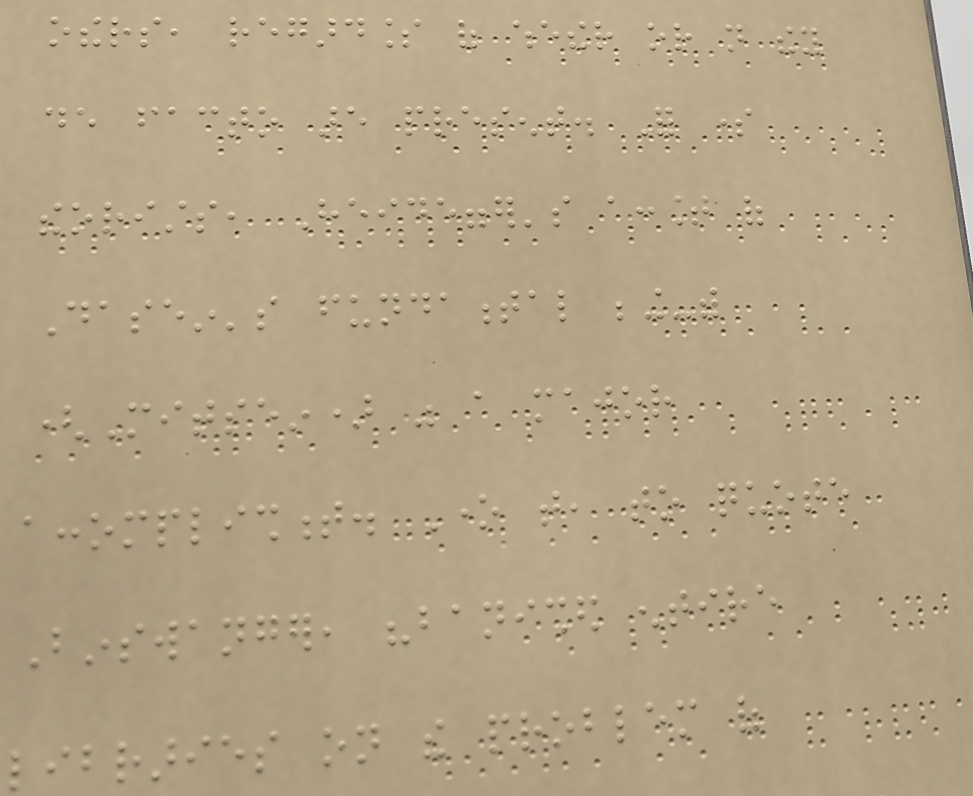others, regardless of whether or not they
de facto are present. For some
theorists, Heidegger's account of
Dasein's fundamental being-with
(Mitsein) was a major
accomplishment. One that, to quote
Binswanger, "banished entire
libraries on the problem of
